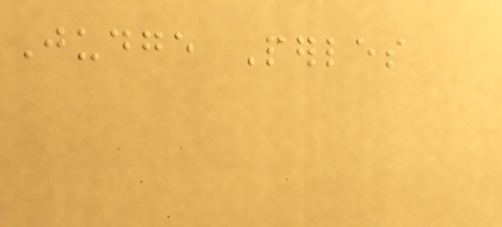Judge Perles
